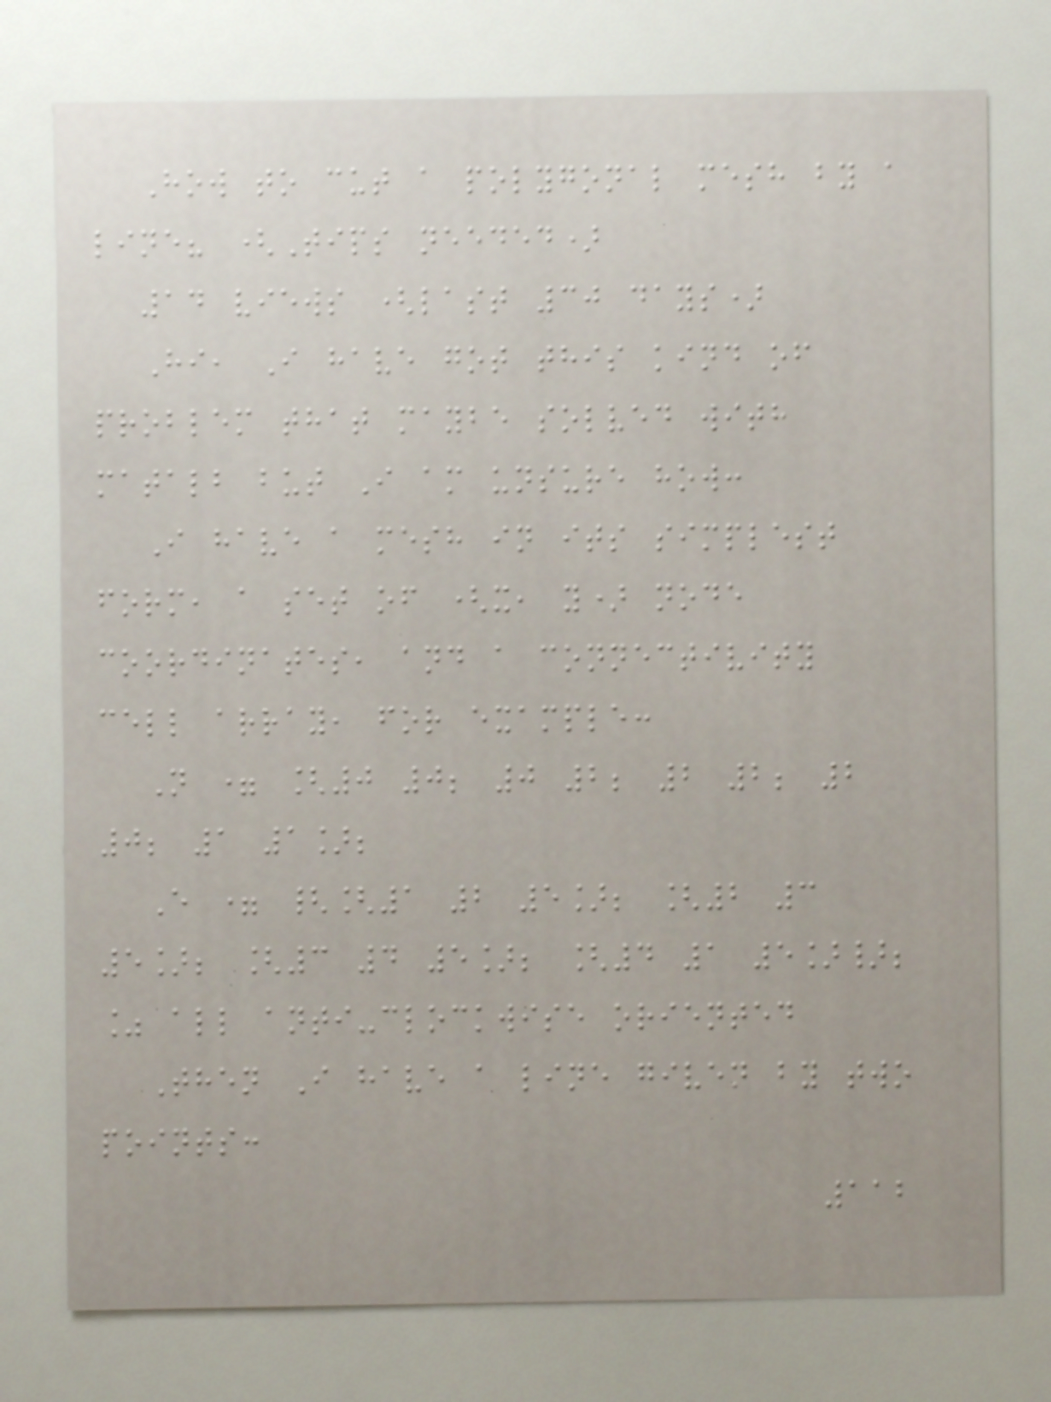How to cut a polygonal mesh by a
line? (Tips needed)
14 views (last 30 days)
Hi, I have got this kind of
problem that maybe solved with
matalb but I am unsure how:
I have a mesh in its simplest
form, a set of (x, y) node
coordinates, and a connectivity
cell array, for example:
N = [0 0; 0 2; 2 2; 2
0; 1 1];
E = {[1 2 5]; [2 3
5]; [3 4 5]; [4 1 5]};
% all anti-clockwise oriented
Then I have a line given by two
points:
112
